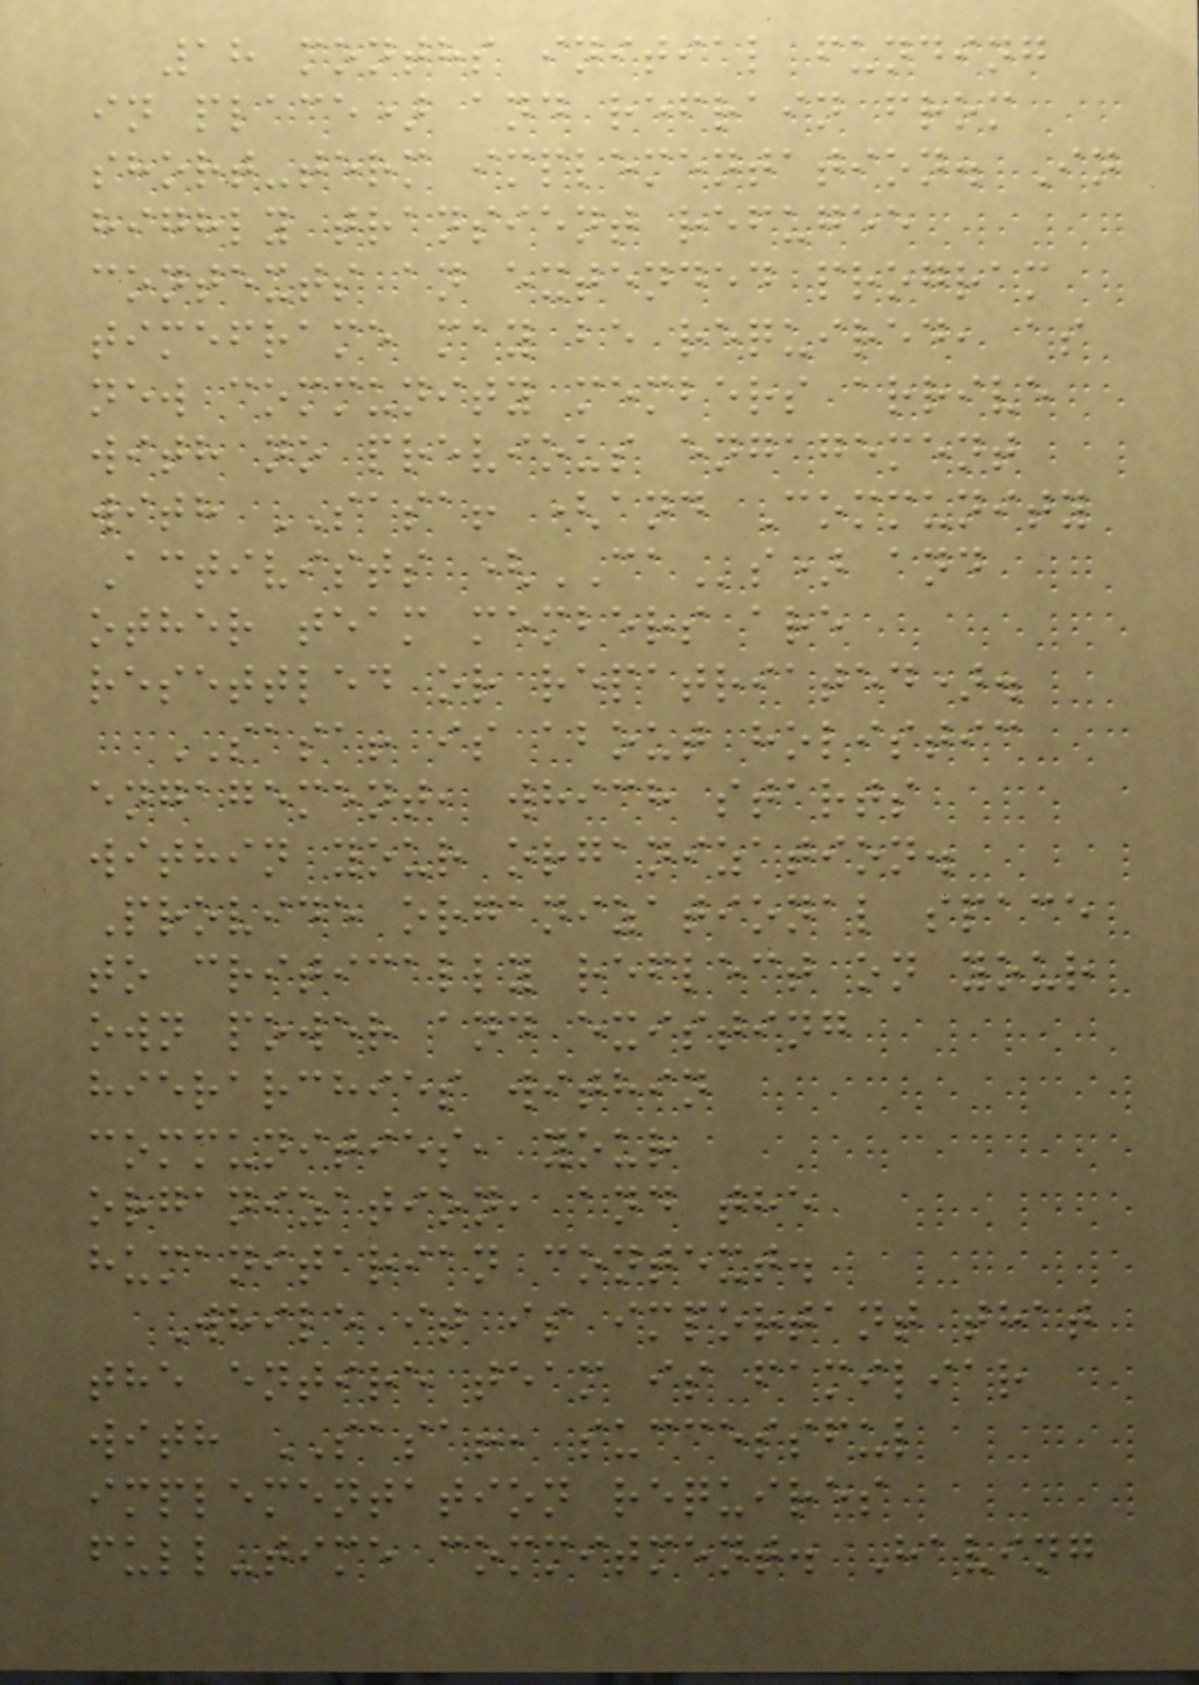18 months initial funding
in place) and refrain from
short-term implementation. In
highly transient refugee
contexts an extended program
timeframe may be required, as
new community members arrive
with no previous engagement
with SASA! (and Community
Activists (CAs) and
other team members are
resettled or repatriated).
SASA! is about holistic
engagement, which starts
within your organization.
Provide organizational space
to critically reflect on your
own power and existing
hierarchies within
communities, your
organization, and the
humanitarian context.
While it is important that
the entire team is familiar
with SASA!, successful
implementation requires
full-time commitment. Having
